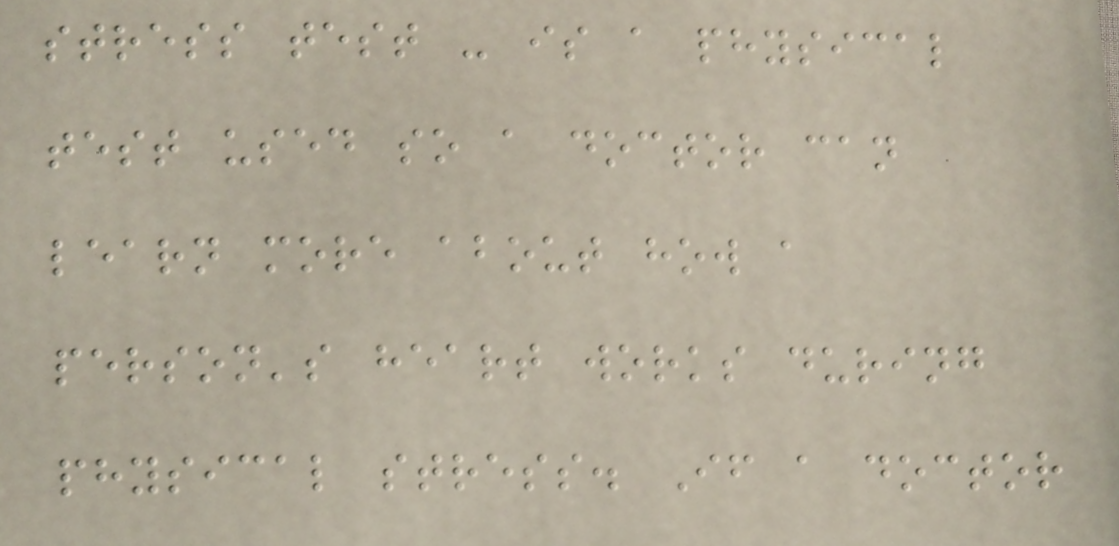stress test - is a physical
test used so a doctor can
learn more about how a
person's heart works during
physical stress. If a doctor
